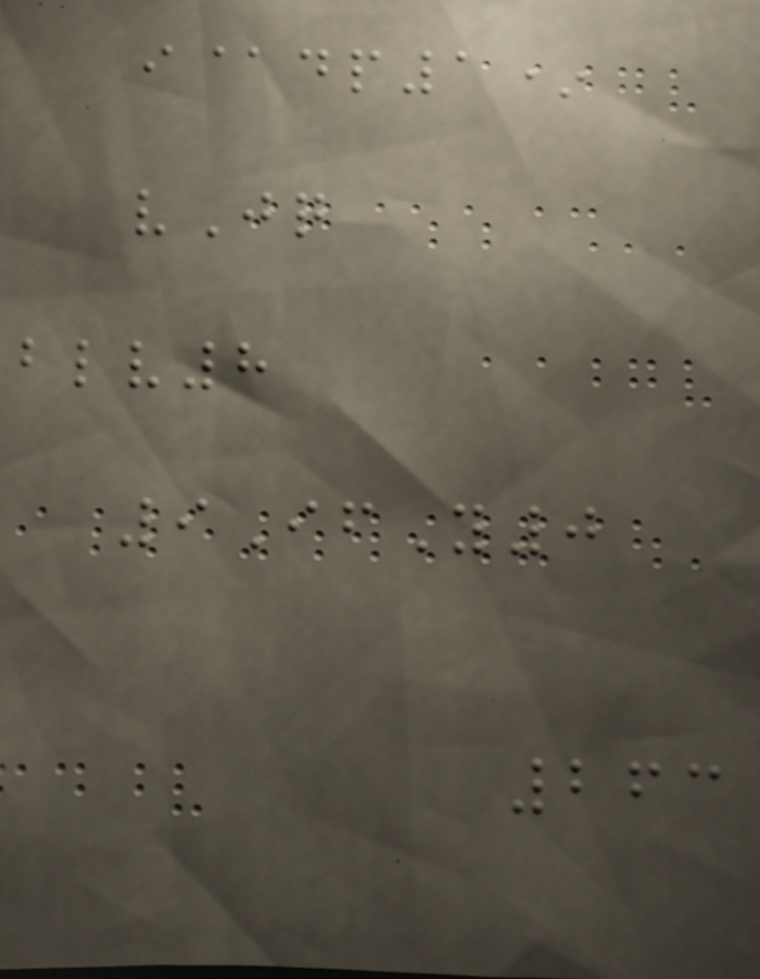i@dp1*
vJq
blv8
9IfY0
263
